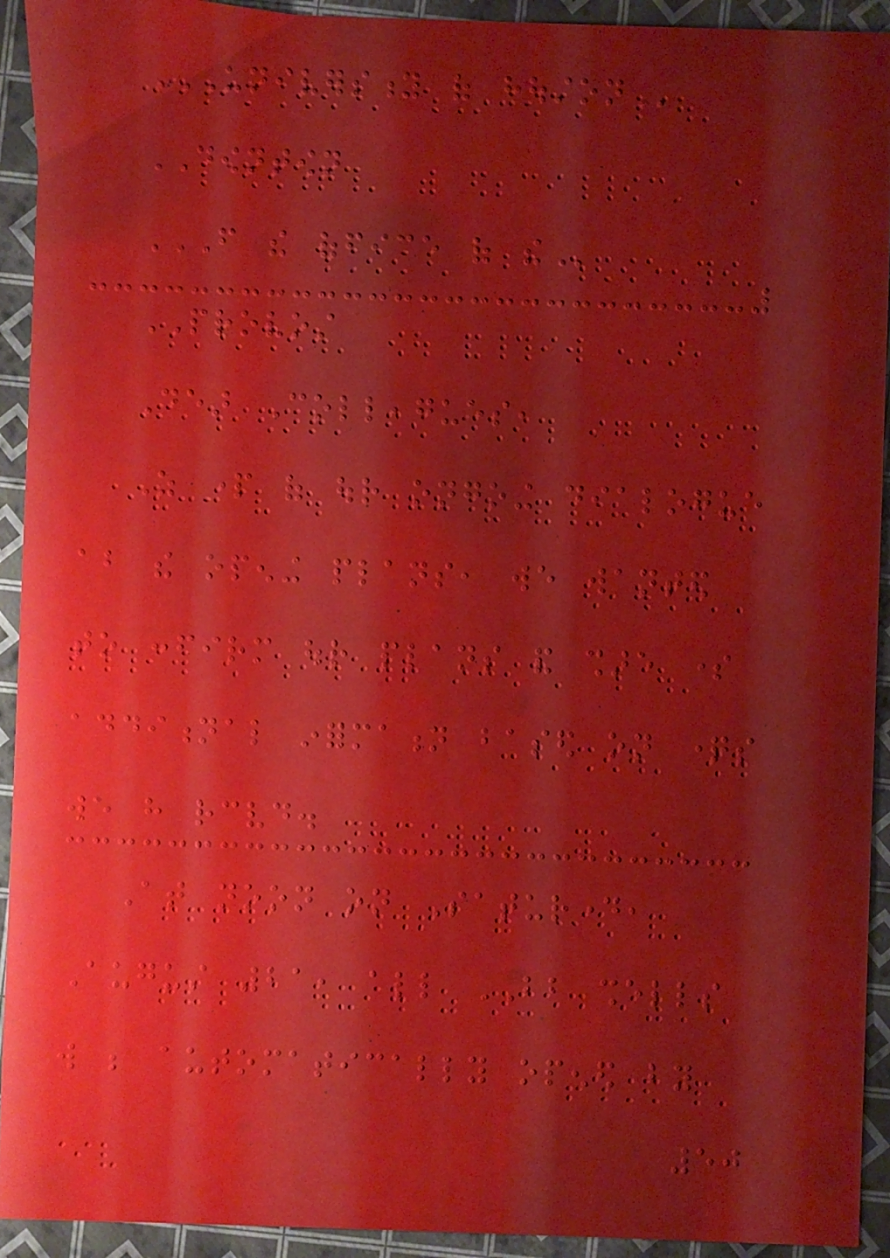UNIVERSITY OF HOUSTON
DOWNTOWN
FROM THE OFFICE OF THE
PROVOST
Dear Colleagues,
As part of our ongoing dialogue
about the opening plans, we wanted
to confirm our plans and share some
additional information based on questions
we have received.
At noon on Saturday,
August 21, all BB shells
will be automatically opened by
50
